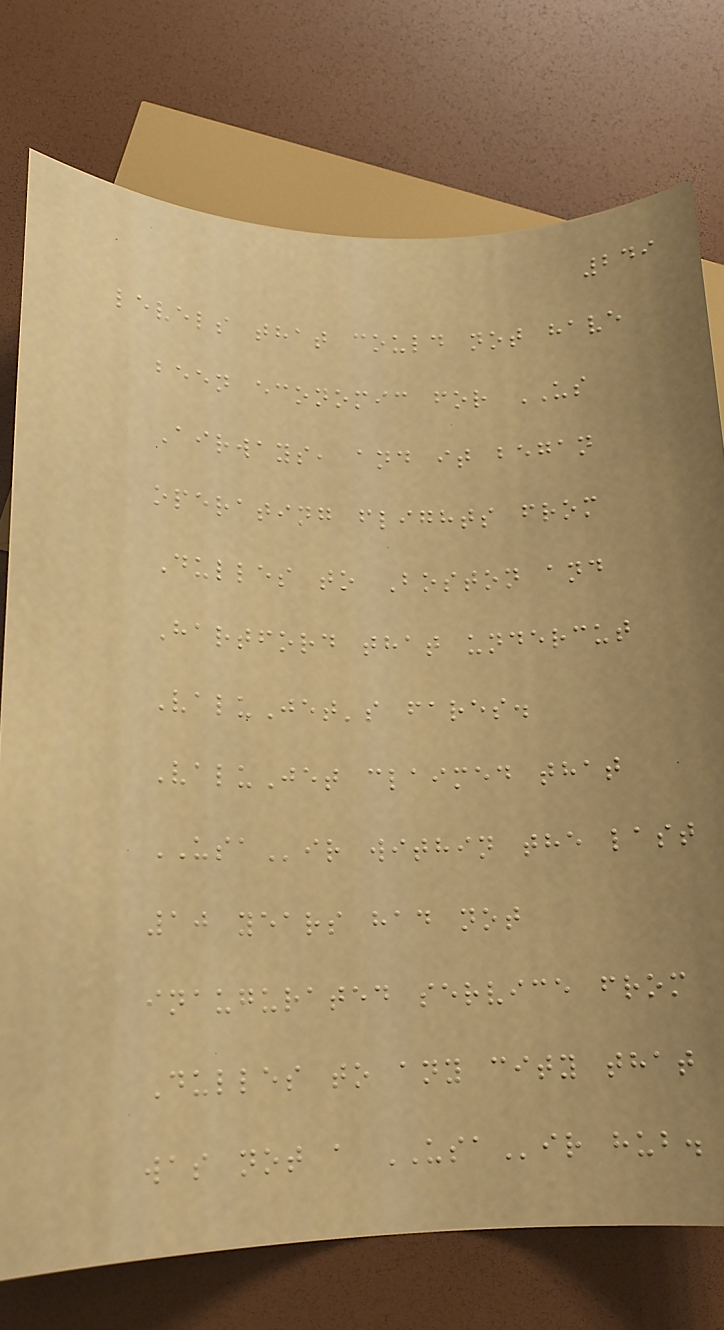249
levels that could not have
been economic for US
Airways, and it began
operating flights from
Dulles to Boston and
Hartford that undercut
ValuJet's fares.
ValuJet claimed that
USAir within the last
10 years had not
inaugurated service from
Dulles to any city that
was not a USAir hub.
